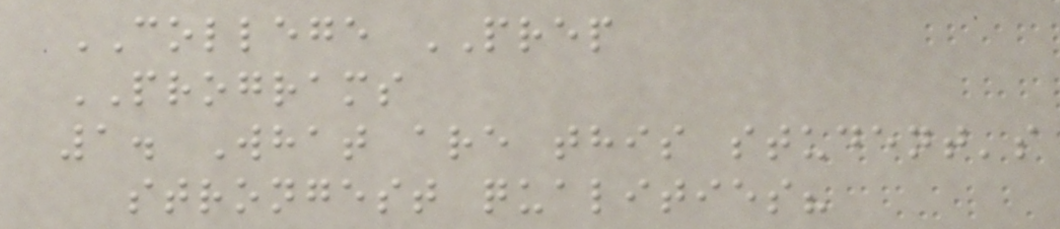COLLEGE PREP
PROGRAMS
1. What are this student's
strongest qualities?
